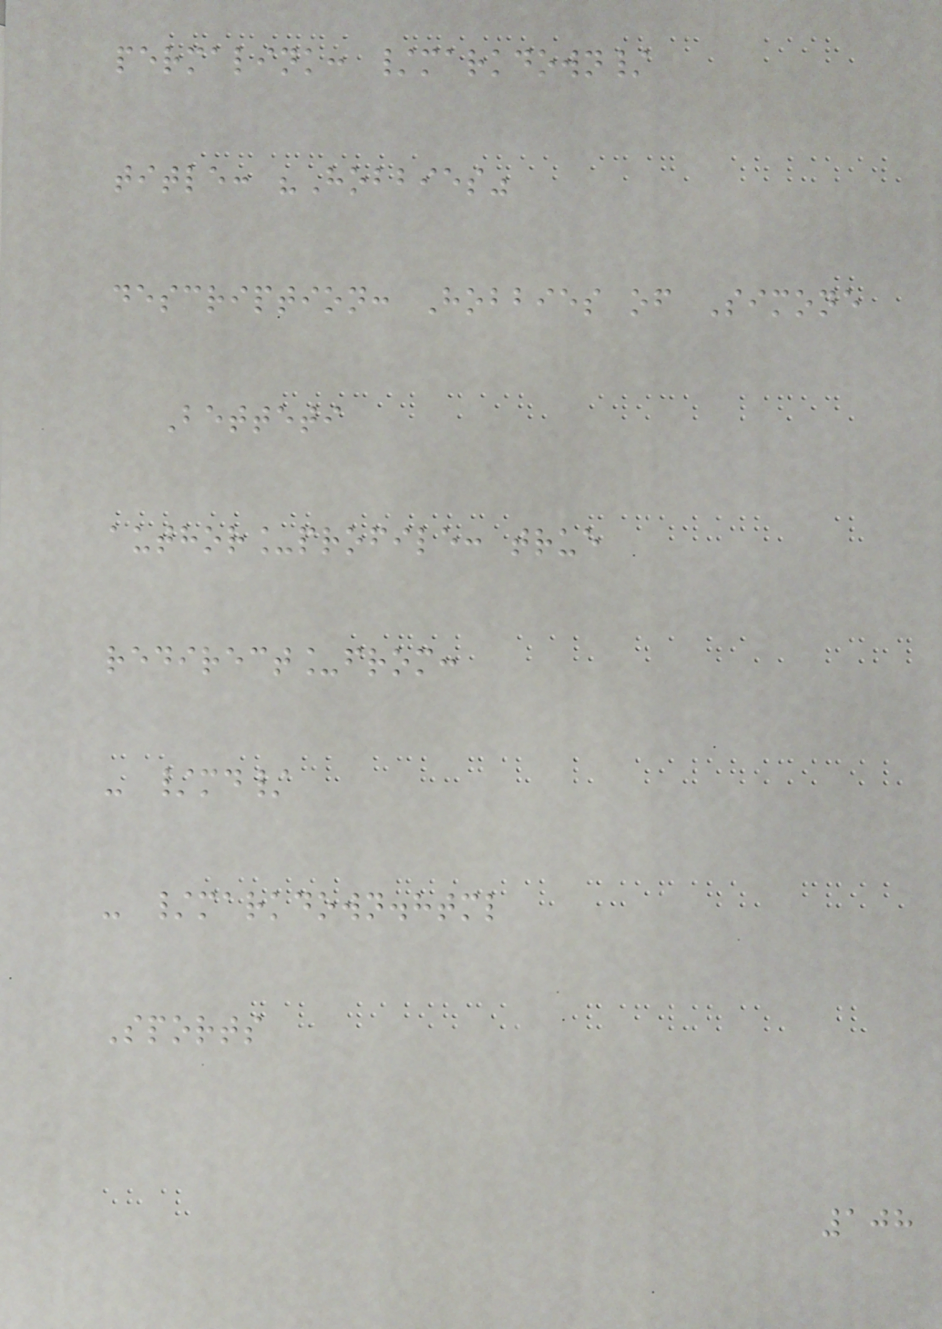permalink: /markdown/
title: "Hobbies"
description: Hobbies of Simone
Betteti
author_profile: true
redirect_from:
- /md/
- /markdown.html
Sports
108
